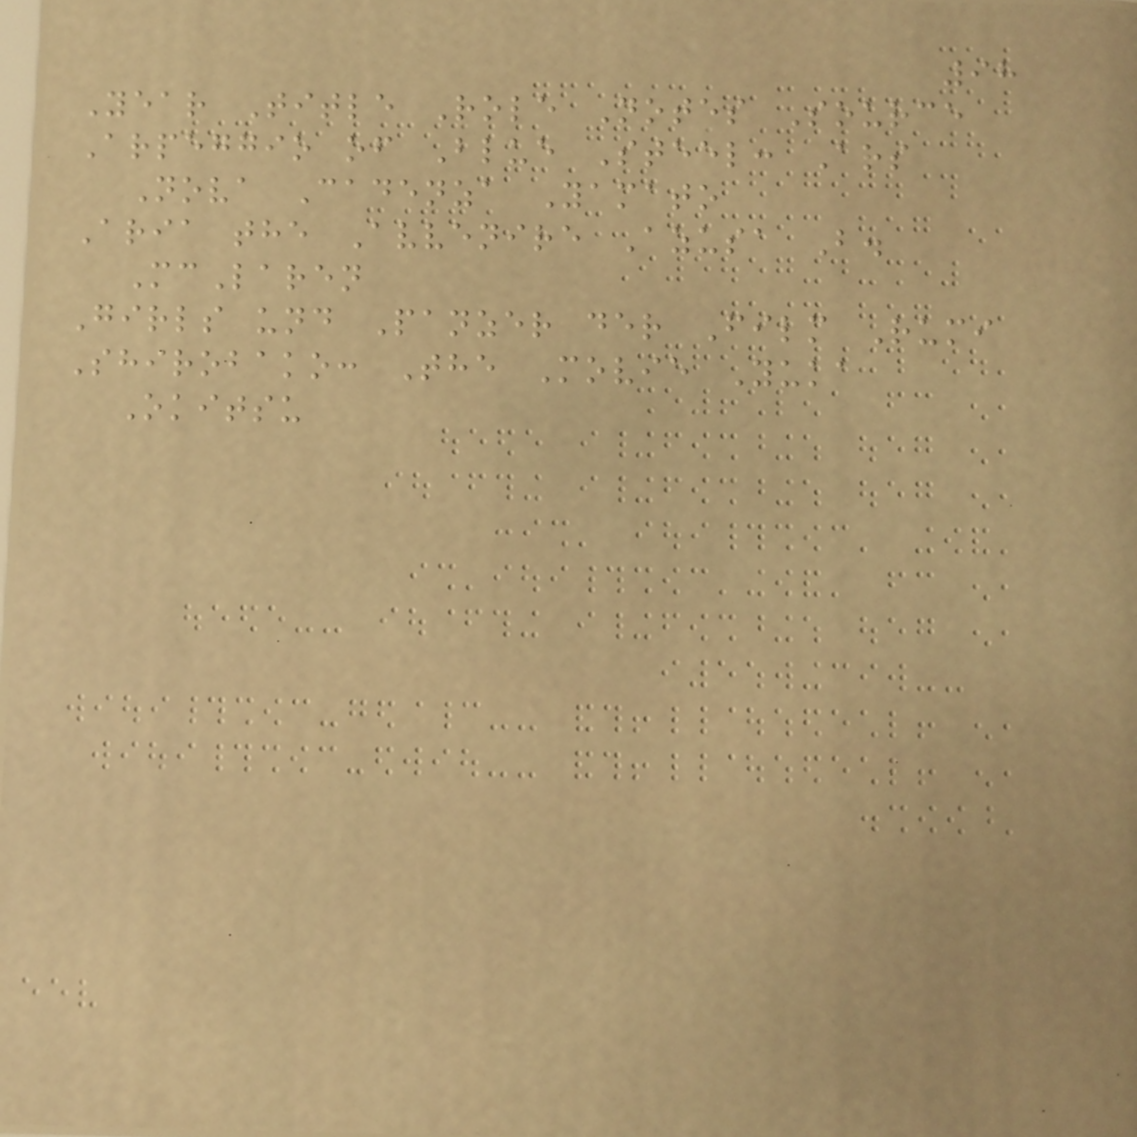98
Year Title Role Notes Source
Arpeggio of Blue Steel: Ars
Nova Cadenza Yamato
Aria the Avvenire Azusa B.
McLaren
Girls und Panzer der Film Rumi
Shirobako: The Movie Yuka
Okitsu
